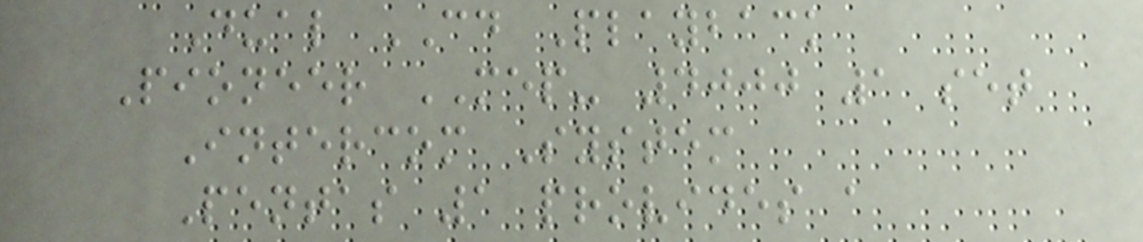Dual CD Playback
Pioneer MEP- 4000 1 set
Intercom System
Pentas 1 provides a
